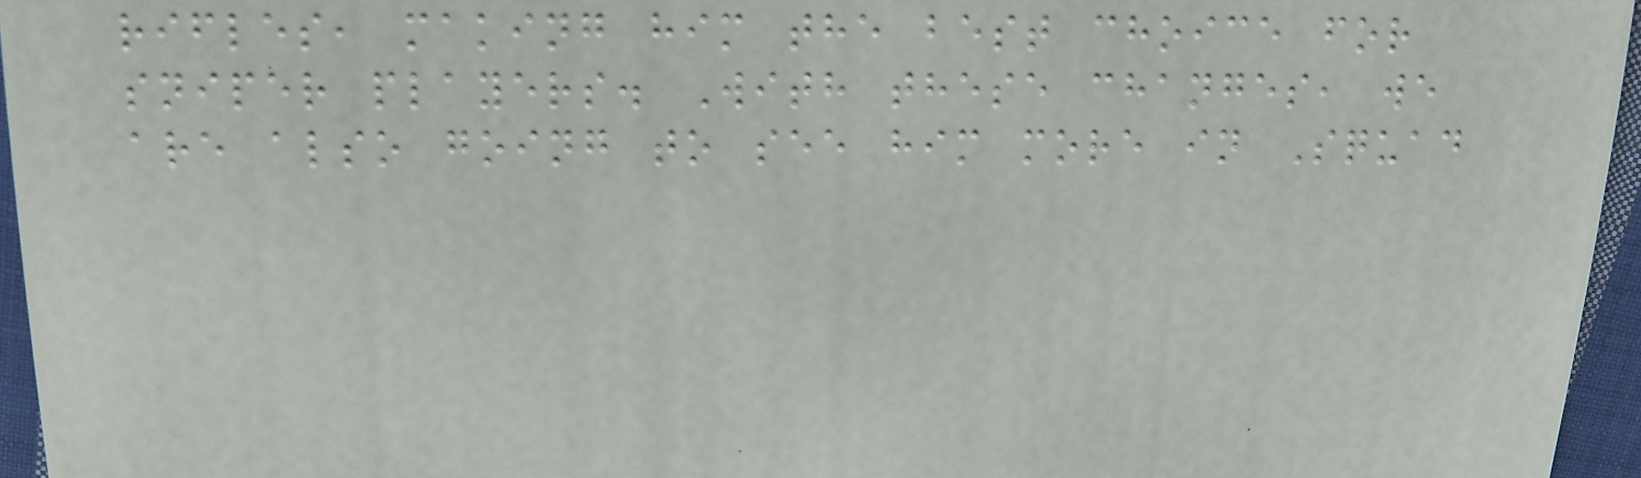rifles, making him the best choice for
sniper players. With these changes, we
are also going to see him more in Squad
